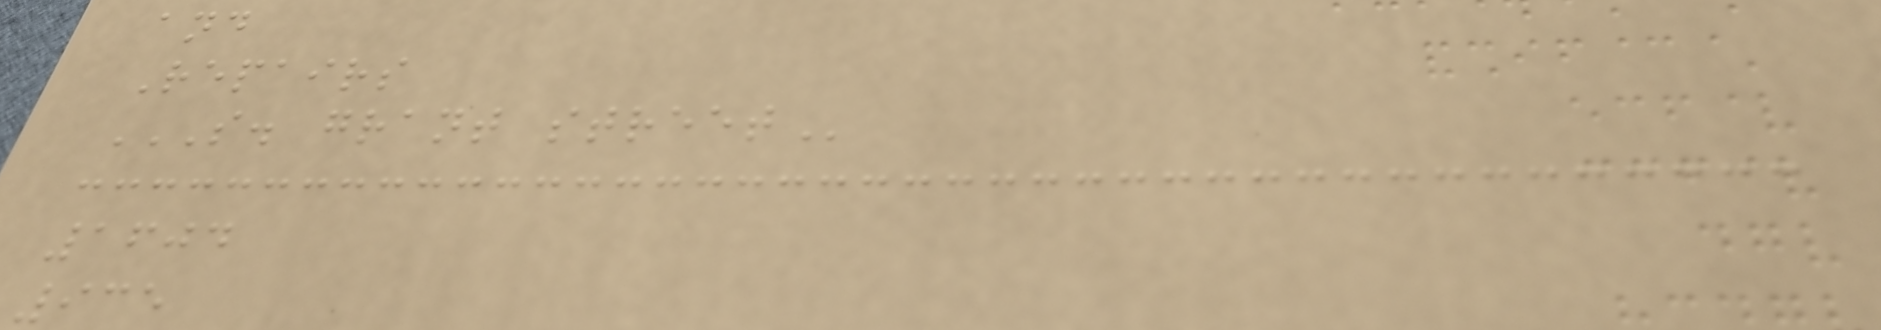and
Repairs
S. GRANT STREET
1604
935
